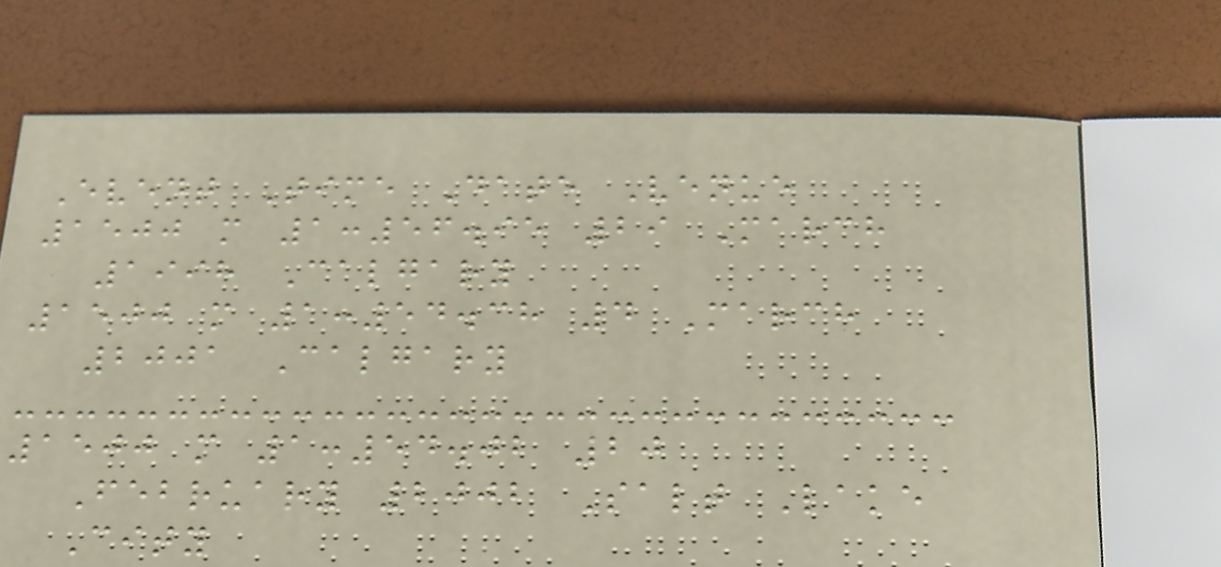Event Time Date Venue
1500 m 1:56.95 29 March
1998 Calgary
1500 m 1:54.38 4 March
2001 Calgary
1500 m 1:54.02 20
February 2002 Salt Lake
City
